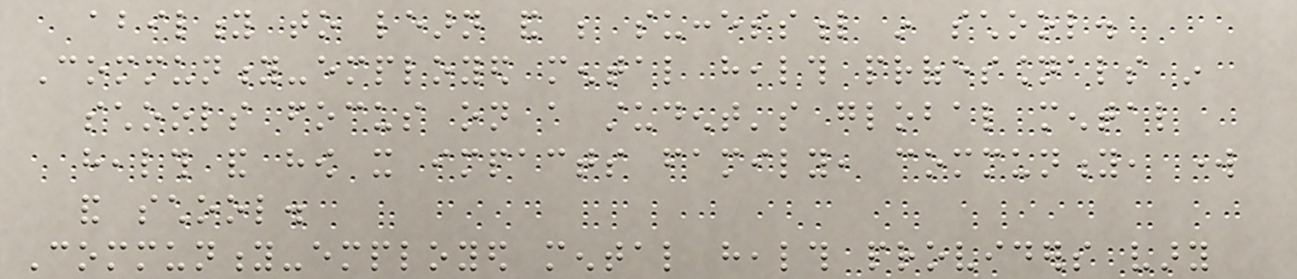ability to learn and be successful in school.
Community-employed mental health professionals in
schools focus on a student's global mental
health and how it impacts family, community, work
and school.
Community-employed mental health providers vary
